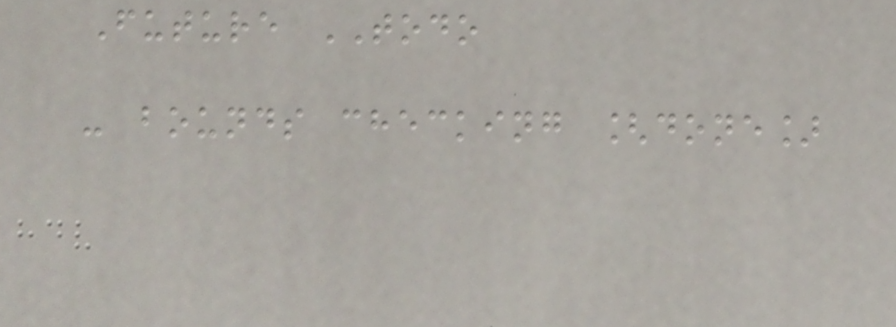Future TODO
- bounds checking [done]
